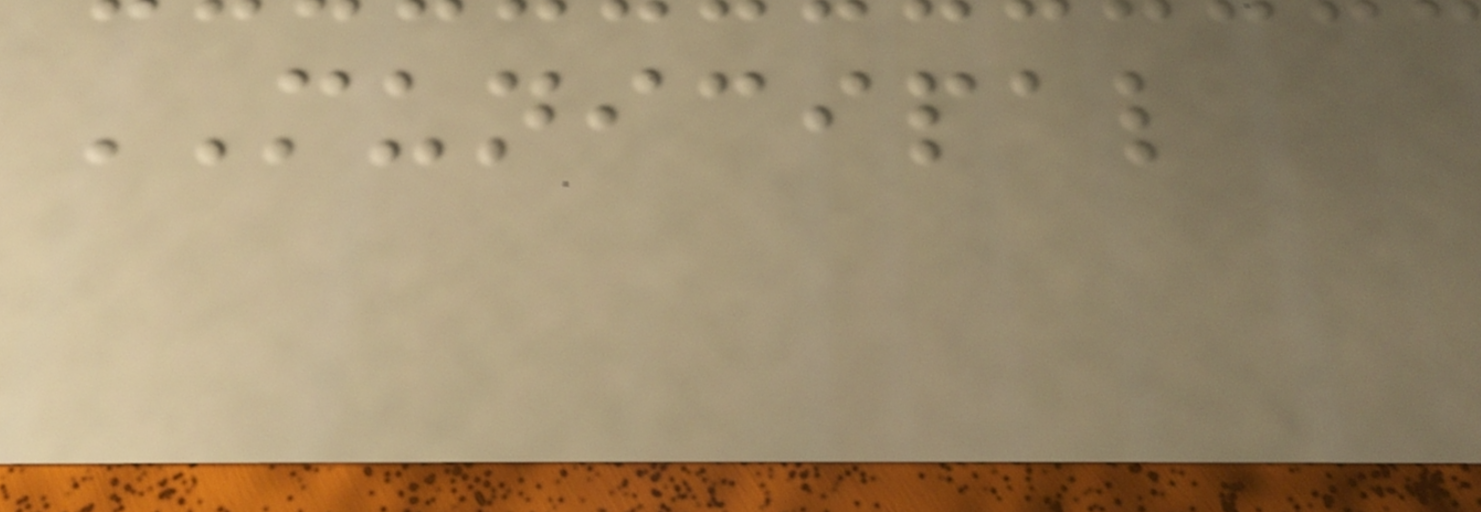MUNICIPAL
